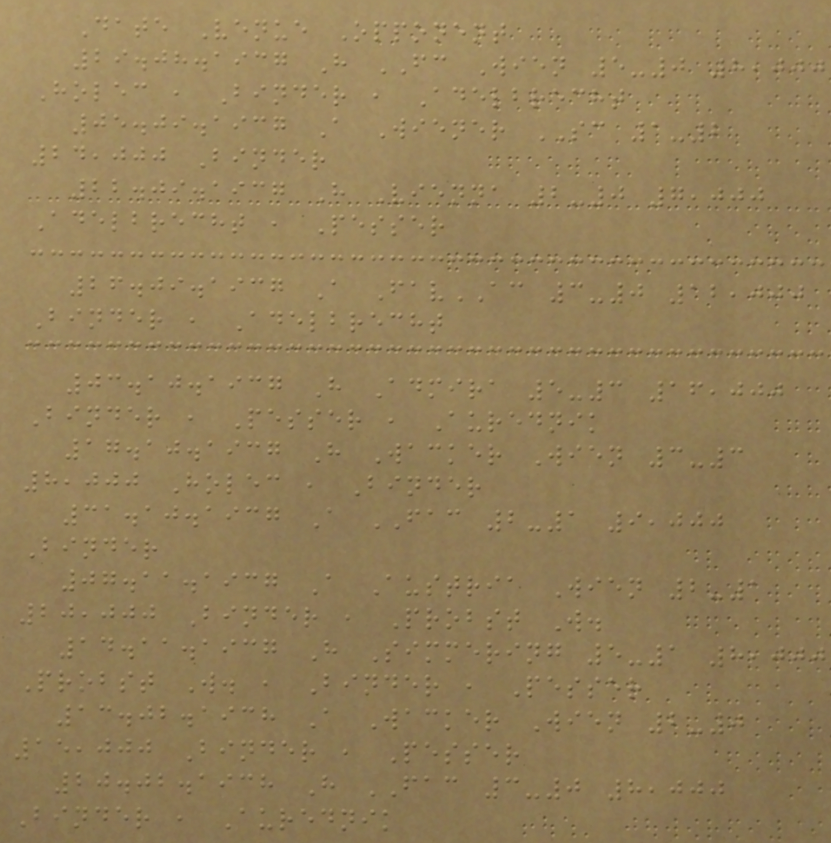Date Venue Opponent
29.08.1937 H FC Wien 5-0 8,000
Holec , Binder , Adelbrecht
05.09.1937 A Wiener SC 1-2
24,000 Binder
22.09.1937 H Vienna 2-0 7,000
Adelbrecht , Pesser
26.09.1937 A FavAC 3-0 12,000
Binder , Adelbrecht
03.10.1937 H Admira 5-3 16,000
Binder , Pesser , Aurednik
17.10.1937 H Wacker Wien 3-3
8,000 Holec , Binder
31.10.1937 A FAC 2-1 9,000
Binder
07.11.1937 A Austria Wien 2-1
20,000 Binder , Probst W.
14.11.1937 H Simmering 5-1 8,000
Probst W. , Binder , Pesser
13.02.1938 A Wacker Wien 2-0
15,000 Binder , Pesser
20.02.1938 H FAC 3-0 8,000
Binder , Aurednik
